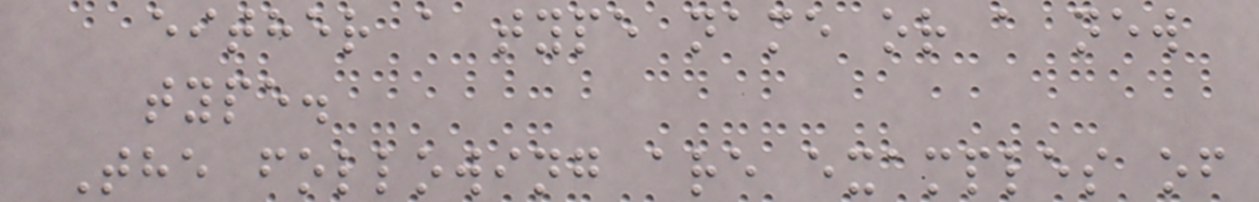either a type name or a new
type.
The following are examples of
